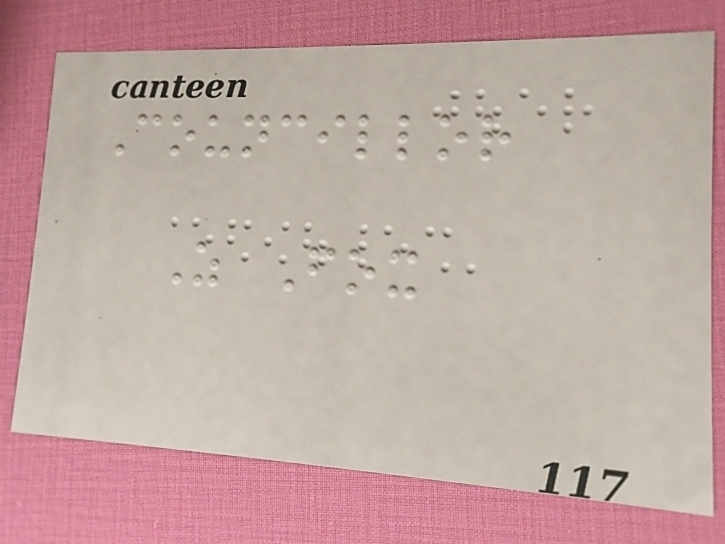Councillor
Z Fox
